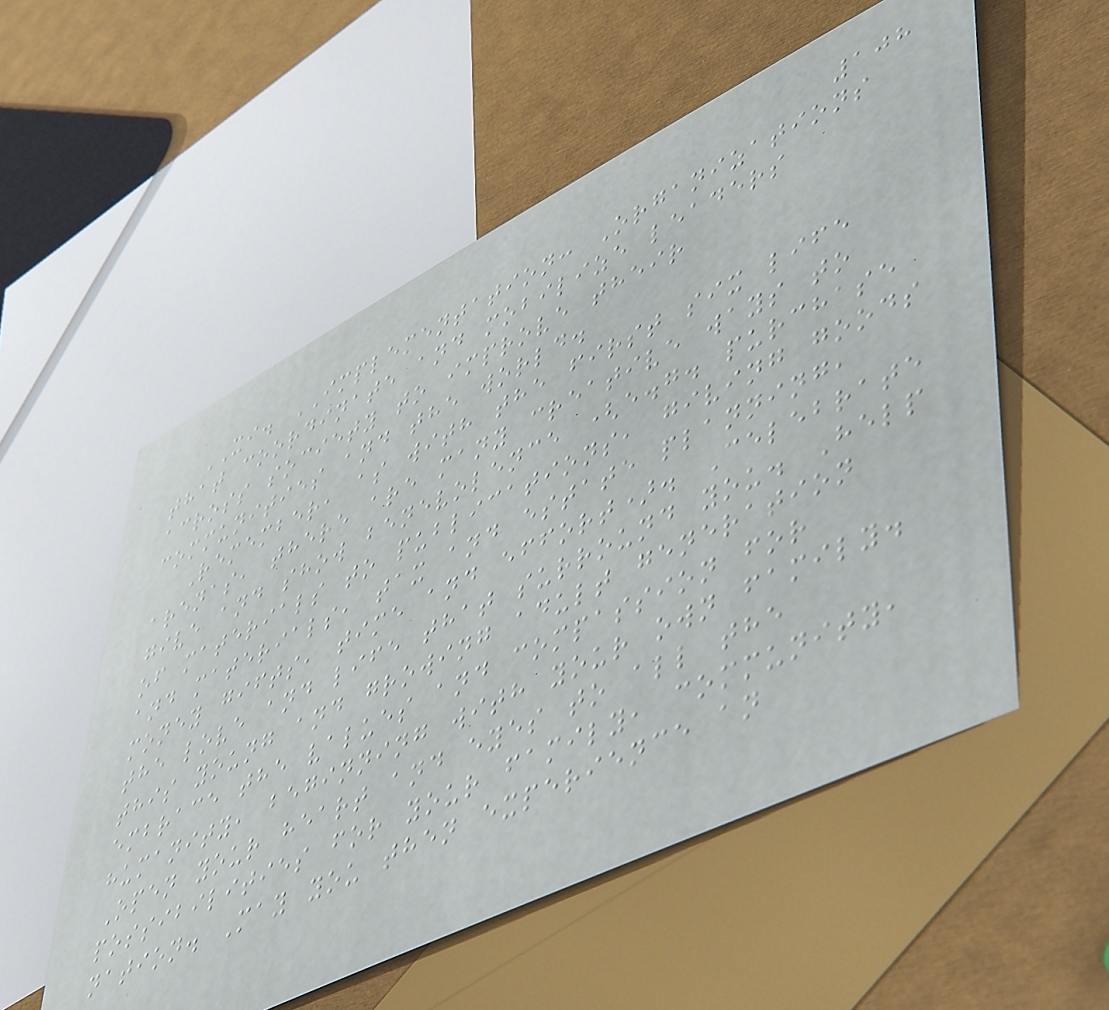108
XI. IMPLEMENTATION: Organizations
that coordinate and mobilize leaders
across society to improve their
communities and the world.
Remember, as with the first six life
arenas, there are many creative ways to
give and show benevolence (e.g. purchase
of materials to publications, giving goods
and materials, tax and estate planning,
money gifts, time and effort). Celebrate
the love and life that surround you. Help
this young and growing adult generation
embrace the values and compassion for
humanity, beginning with your own family.
Open your heart and eyes to all the
possibilities for your family, community,
nation. May you then experience an
